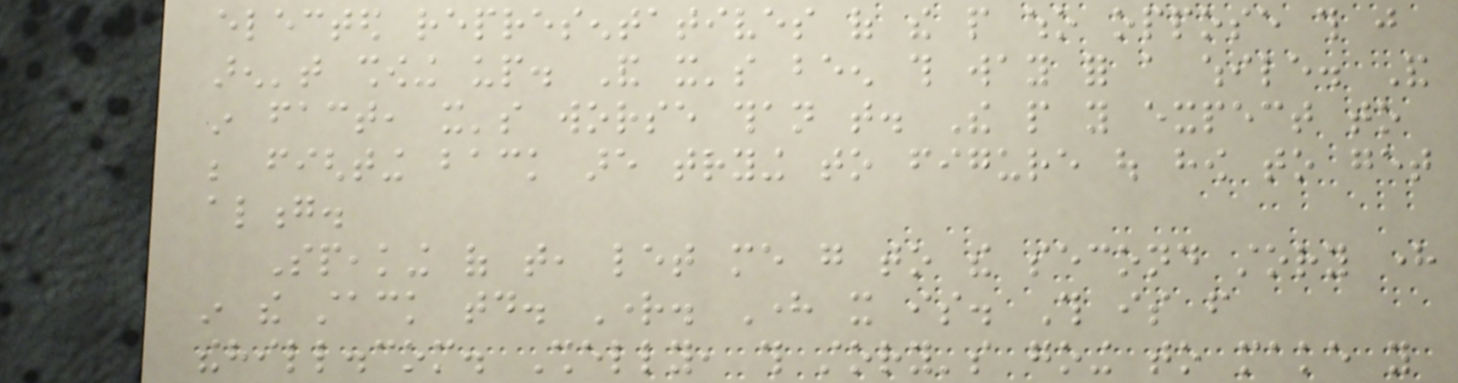elected representatives of the people who oppose this just
aren't showing up. And it's been this way for a while. And
in fact, it's worse than that. The people you expect to
be fighting back are trying to figure out how to get
along.
Speaking of that, let me go to the second story here
in the stack today. Right. Here it is. This is from
thehill.com. Shelly, this story's going to make you
